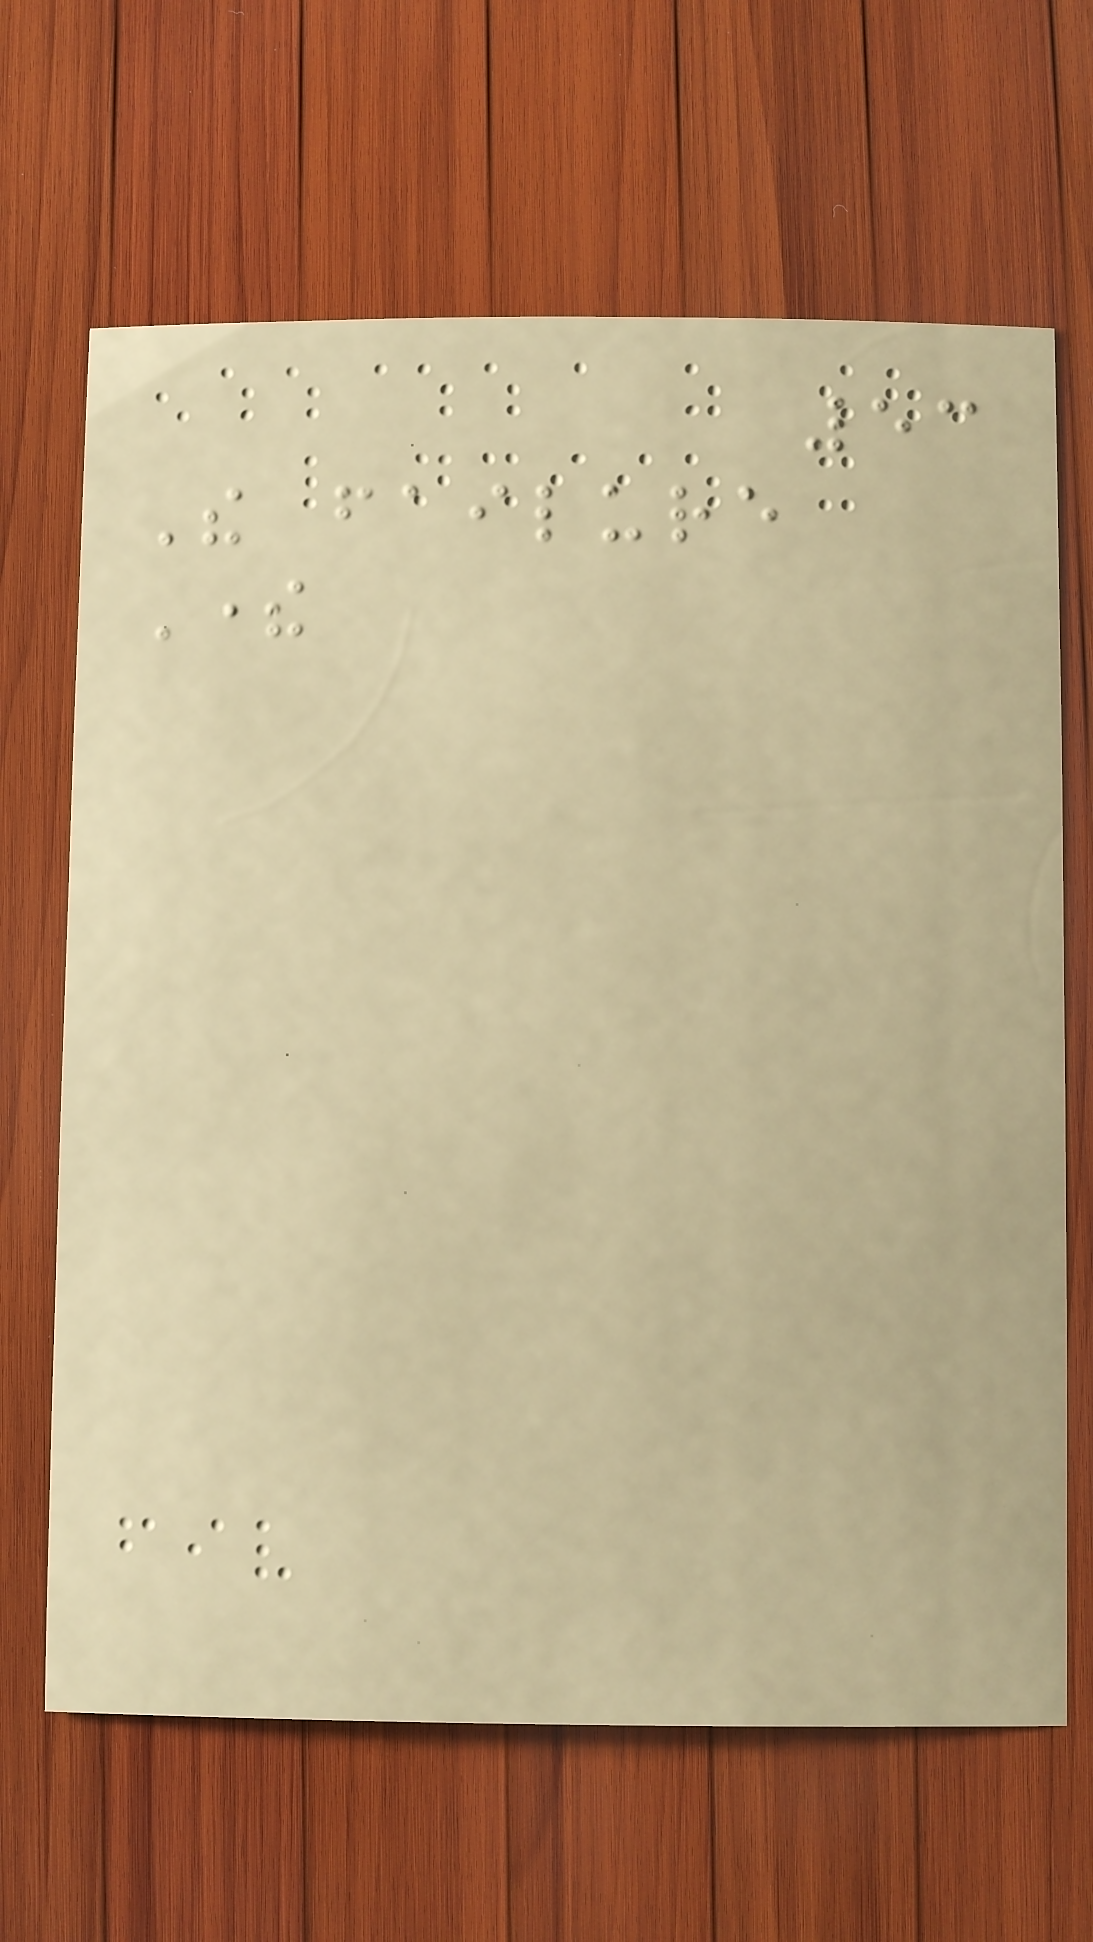53
The failure
There
